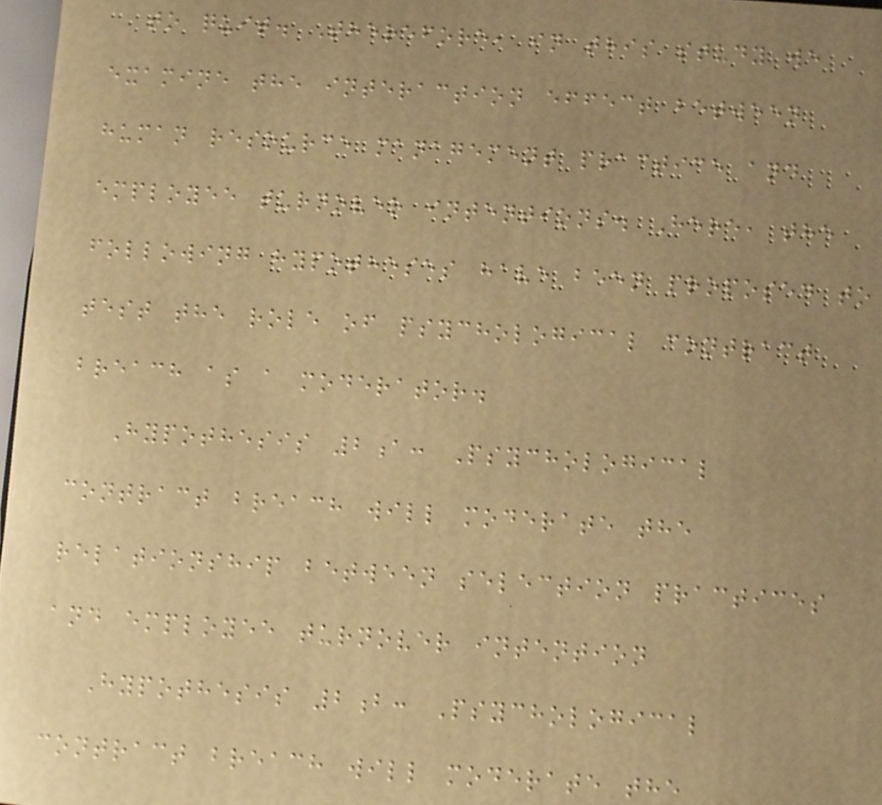to quit. Therefore, in this study we
examine the interaction effect between
human resource management practice and
employee turnover intentions. Here, the
following hypotheses have been proposed to
test the role of psychological contract
breach as a moderator.
Hypothesis 2a: Psychological
contract breach will moderate the
relationship between selection practices
and employee turnover intention
Hypothesis 2b: Psychological
contract breach will moderate the
